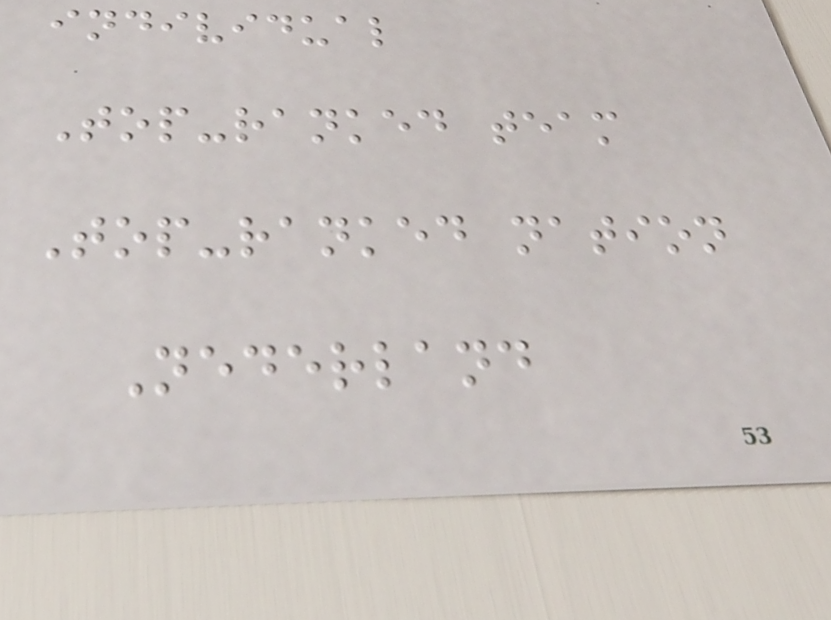individual
Top-ranked team
Top-ranked nation
Nederland
